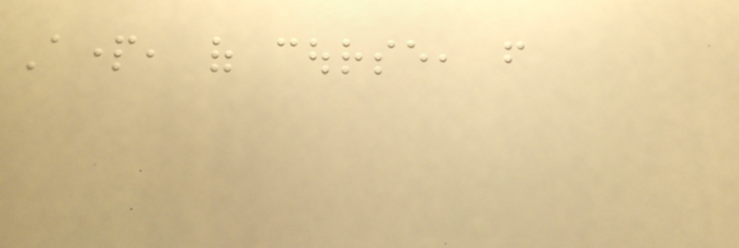Apart, of course, from
